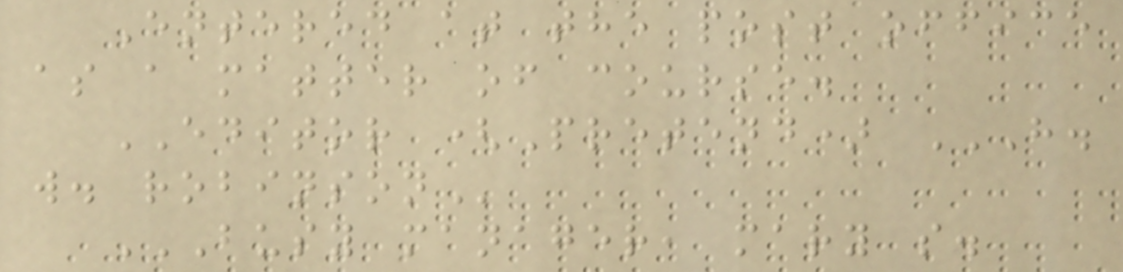Entered at the post office
as a matter of course.
EDITOR (Pretend) H.
W. ROBINSON
BUSY MANAGER, MARY S.
